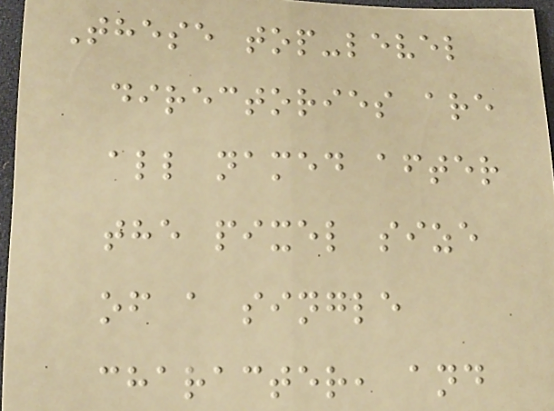These top-level
directories are
all named after
the pixel size
of a single
character, and
